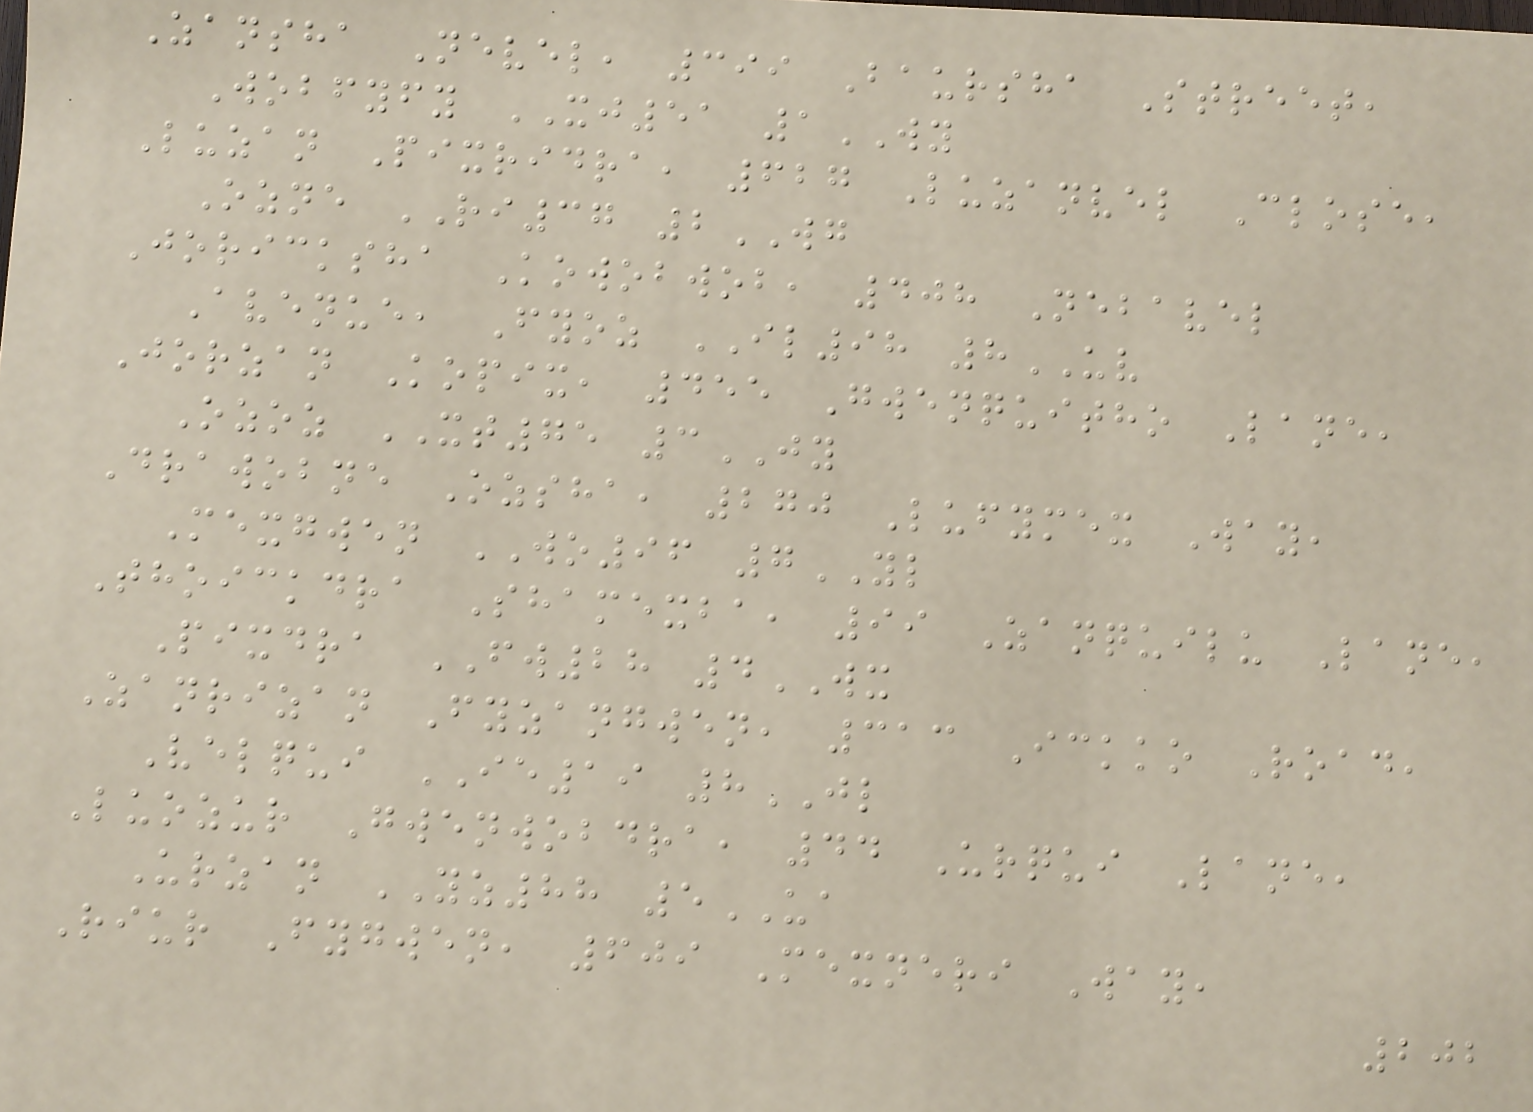Zansha Nevel, 399 Baursha Street,
Wobfyfy XJ51 1WY
Luzan Pixridra, 627 Luzanvel Close,
Ozne RI37 2WG
Joricksha Kowobwob, 408 Nebavel
Avenue, Fyoz IL98 8UV
Jorzan Kopix, 455 Gwenquitho Lane,
Ozoz XT75 3JY
Drawobne Ozsha, 270 Lufymex Way,
Mexgwen WO96 7YL
Thoickdra Shamexba, 99 Zanquilu Lane,
Pixdra FW28 4WX
Zanrizan Fyzangwen, 313 Ickko Road,
Velqui IE19 8JL
Luozur Gwenwobdra, 44 Urqui Lane,
Urzan YZ88 5UA
Riur Fygwen, 609 Mexneri Way,
202
